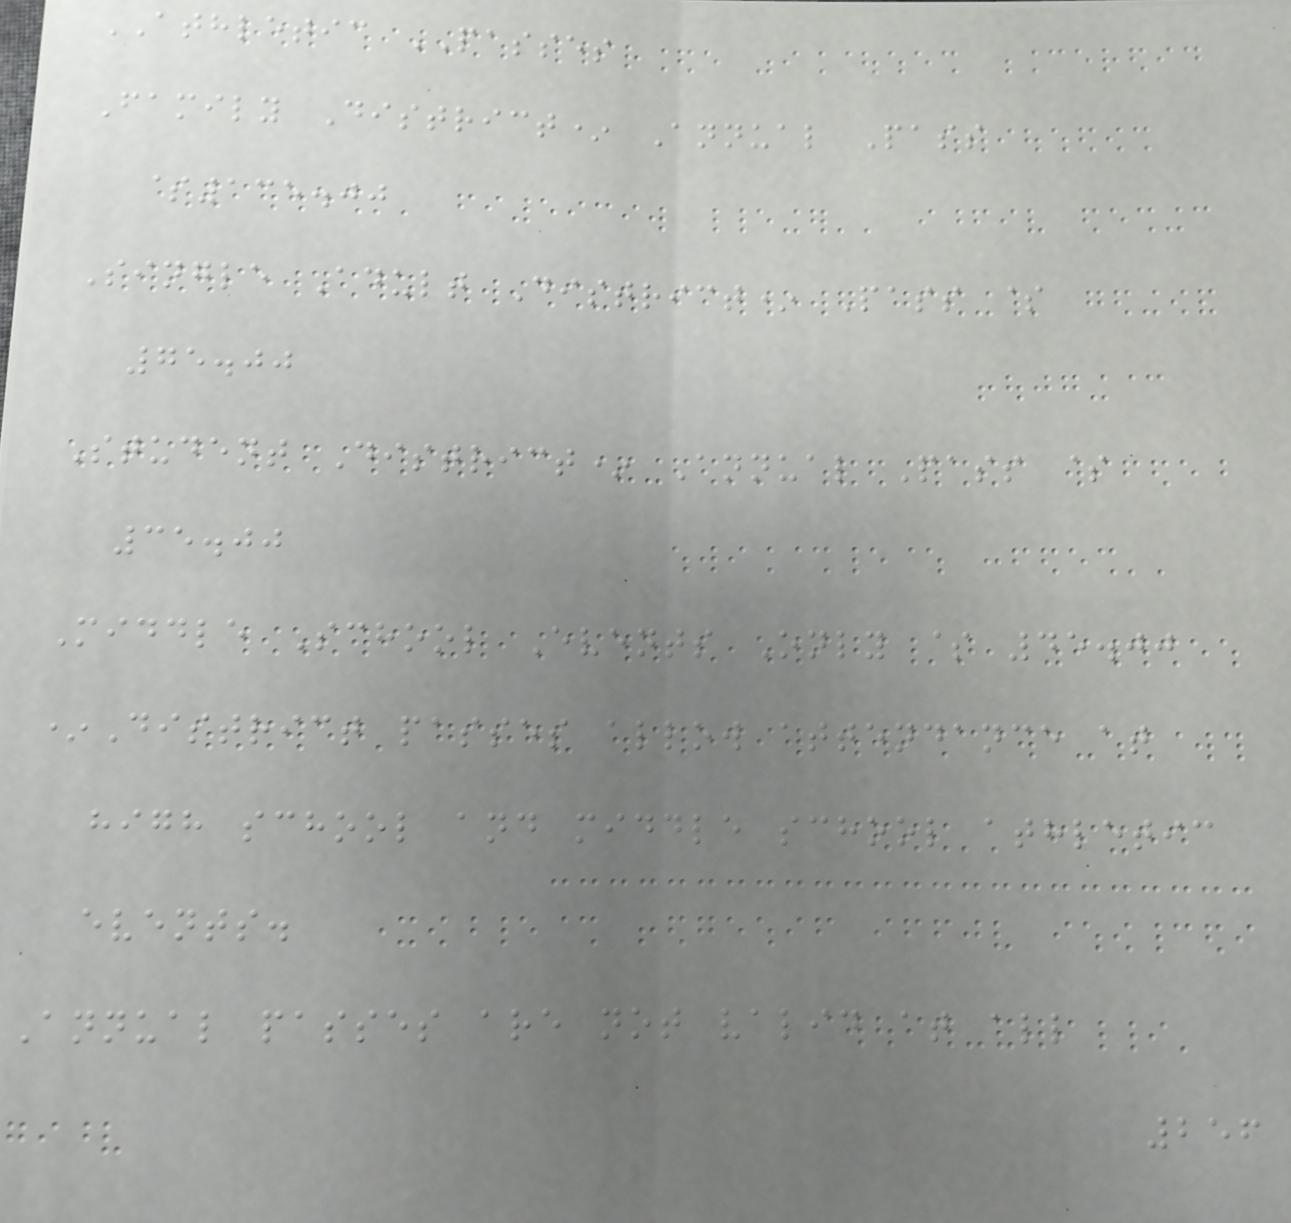ATHLETIC PASSES
Family District* Annual Pass
$135.00
Single Adult District* Pass $
75.00
Student District* Annual Pass $
35.00
Middle School Events Only $ 45.00
*District passes allow attendance at
high school and middle school athletic
events.
Annual passes are not valid at all
256
